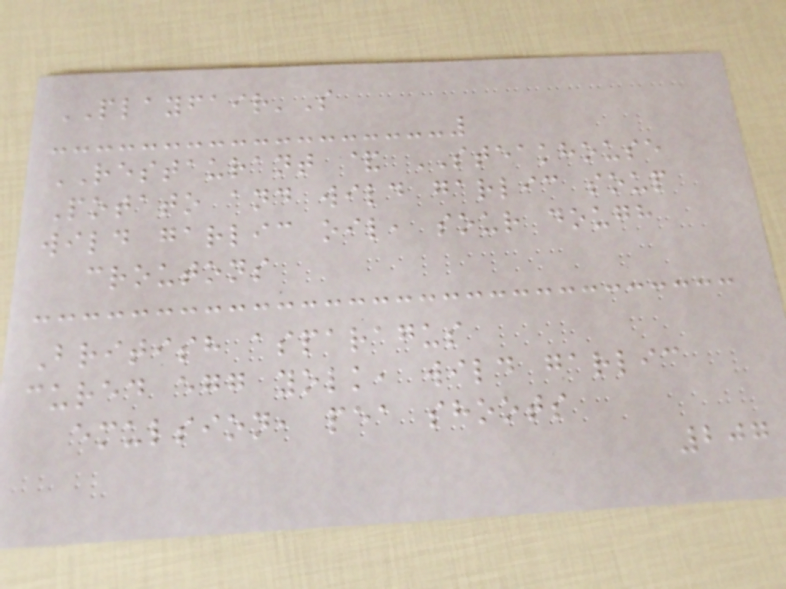PLAYFAIR'S
RESTAURANT & STEAKHOUSE
Potato and wild garlic soup
wild garlic oil, sour dough
croutons
British asparagus
cured egg yolk, wild garlic
emulsion, pea shoots
207
